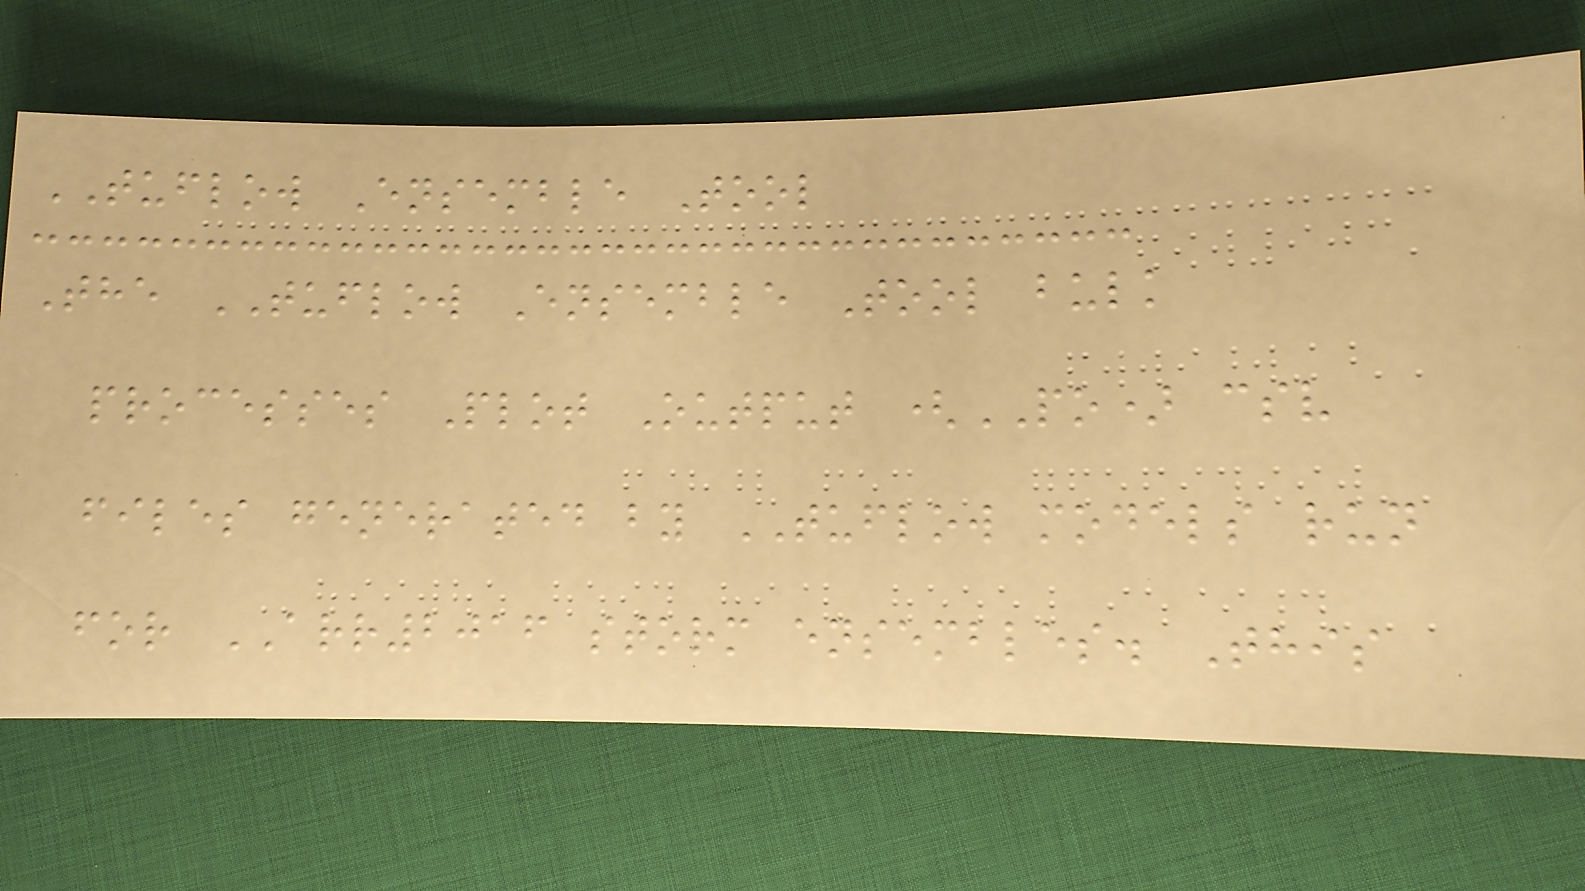TUFLOW Ensemble Tool
The TUFLOW Ensemble Tool bulk
processes Plot Output (PO) csv
files generated by TUFLOW models run
for ARR2016 storm ensembles. This
